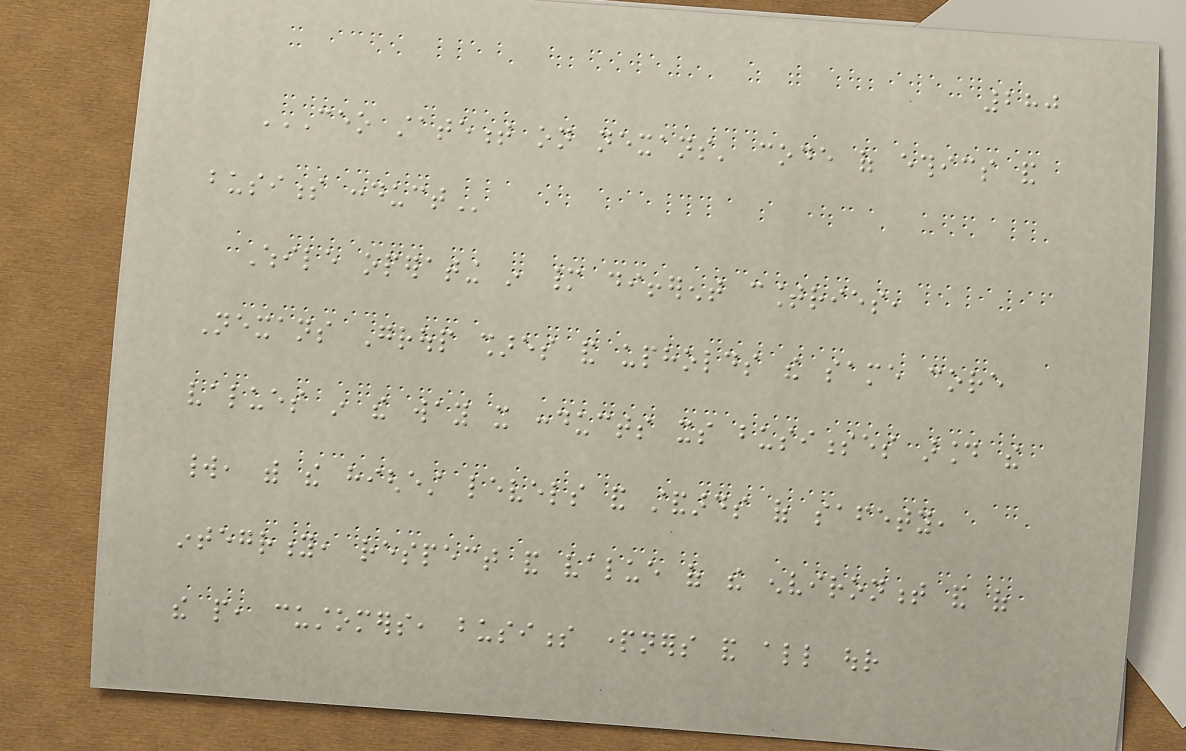280
CEO STATEMENT ON NEXANS' CODE OF ETHICS AND
BUSINESS CONDUCT
While operating in many different countries,
Nexans Group shares and upholds the same core
values in the way it conducts its businesses around the
world, with the highest levels and standards of safety,
integrity, respect and value of the environment and of
the people, customers, business partners and all our
